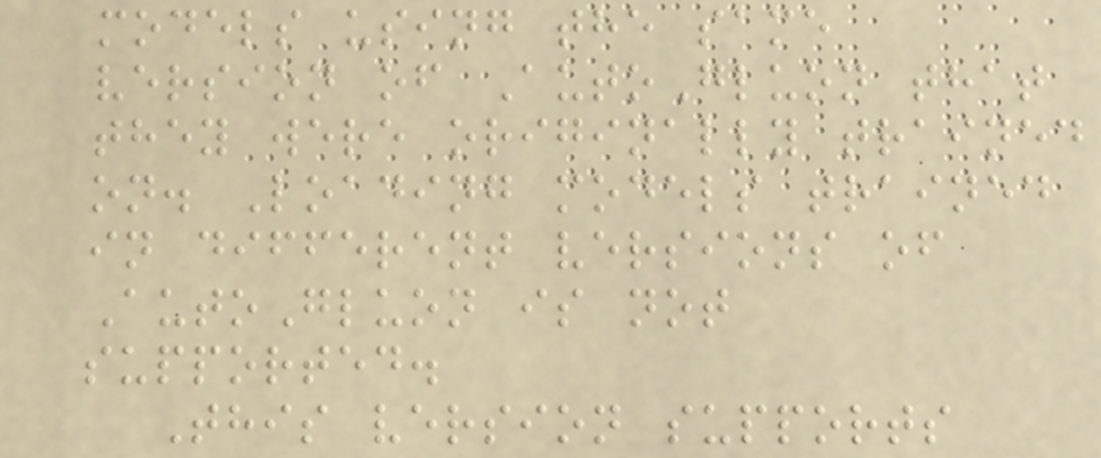models using the same
version of AutoGluon that
they were originally trained
on. Loading models trained
in different versions of
AutoGluon is not
supported.
This version supports
